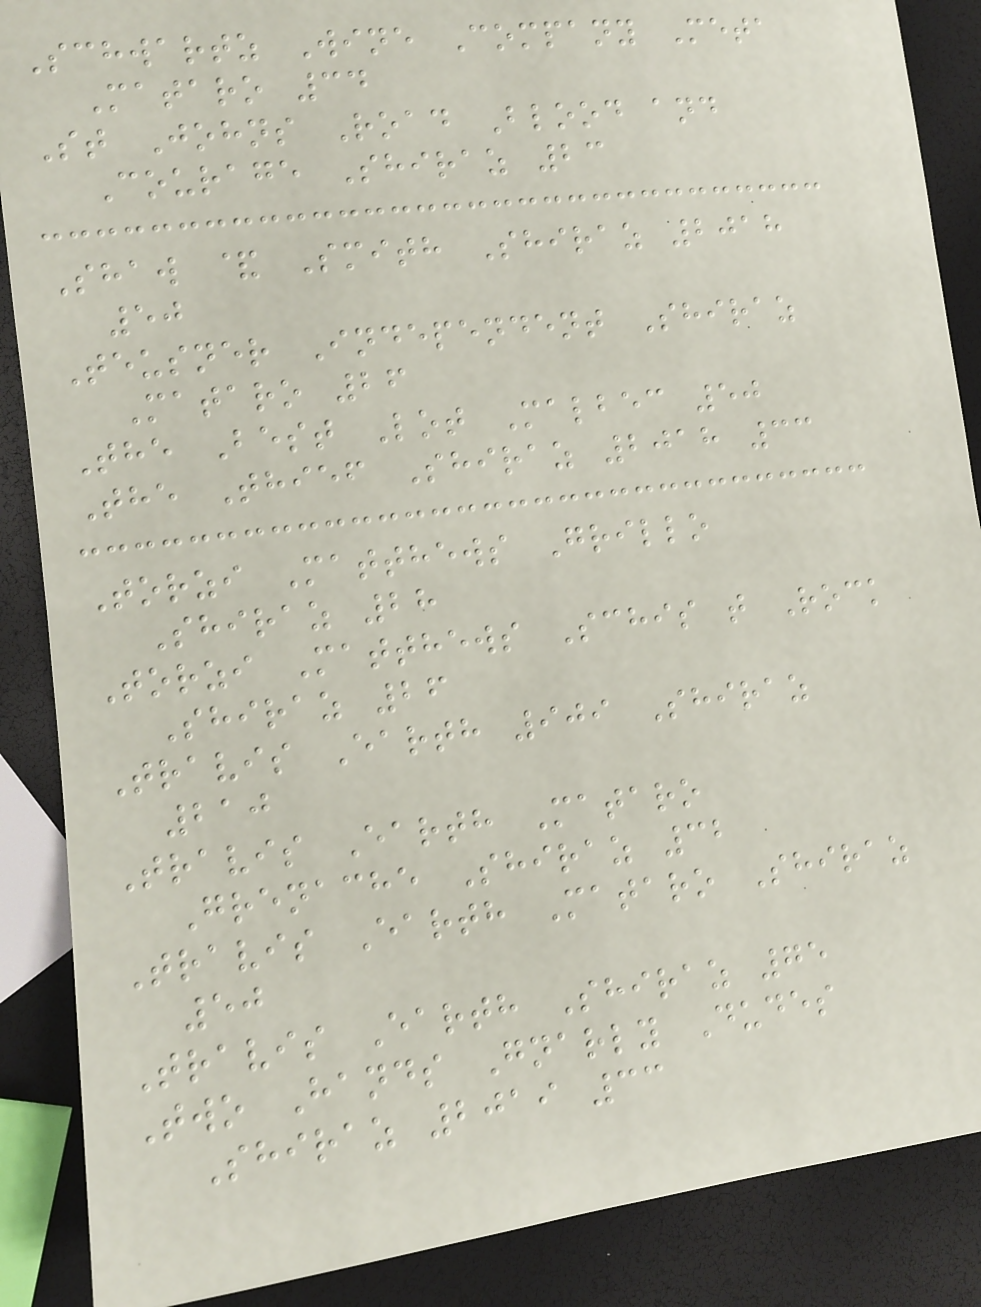Schwartz Wine Company Meta
Mataro 34
St Johns Road Blood and
Courage Shiraz 23
Shaw & Smith Shiraz 2018
50
Teusner Independent Shiraz
Mataro 26
The Best Lot Malbec 50
The Thief Shiraz 2018 33
Torzi Matthews Grillo
Shiraz 28
Torzi Matthews Schis t Rock
Shiraz 26
Travis Earth 909 Shiraz
210
Travis Earth Mataro
Grenache Shiraz 32
Travis Earth Mataro Shiraz
50
Travis Earth Shiraz 75
Two Hands Gnarly Dudes
Shiraz 2019 33
